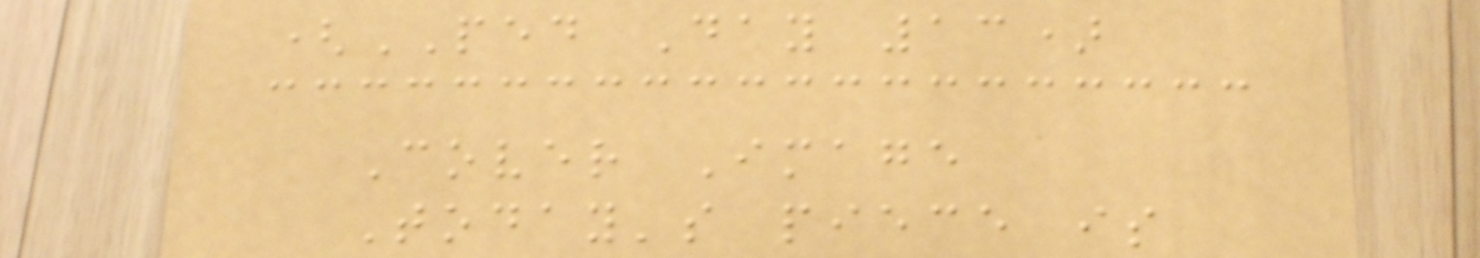(PED Day 13)
Cover Image
Today's piece is
